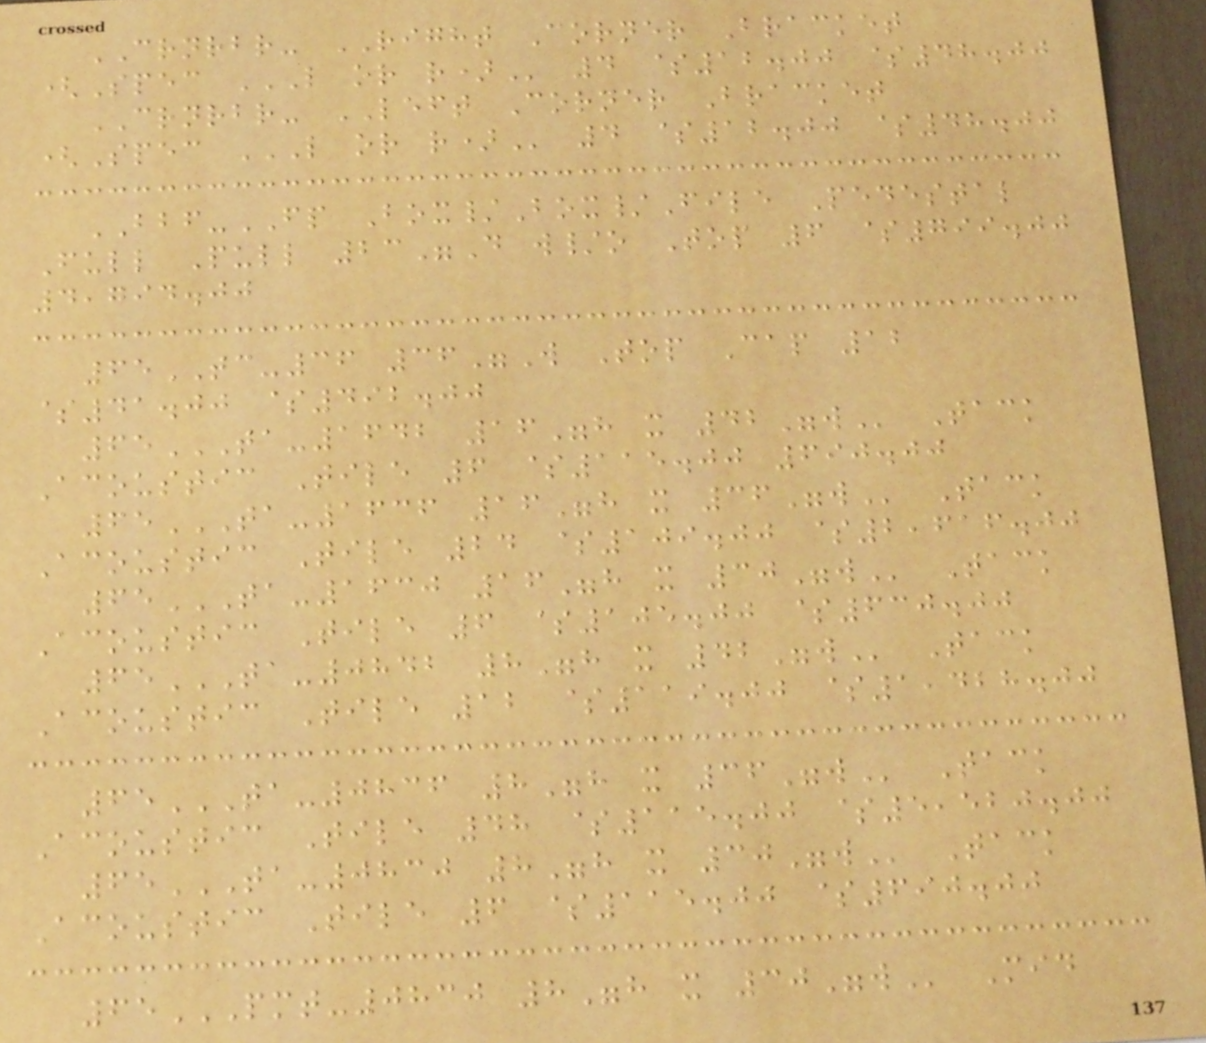CRNRBR- RIGHT Corner Bracket
(Spec L OR R) 4 $12.00 $48.00
CRNRBR- LEFT Corner Bracket
(Spec L OR R) 4 $12.00 $48.00
BBF-FP Box/Box/File Pedestal
Full Pull 23"D w/o Top 6 $799.00
4,794.00
65TC-36 36"W Top Cap 12
$41.00 $492.00
65TA-1642 16"H X 42"W Tack
Acoustic Tile 6 $115.00 690.00
65TA-1636 16"H X 36"W Tack
Acoustic Tile 24 $109.00 $2,616.00
65TA-1630 16"H X 30"W Tack
Acoustic Tile 6 $105.00 $630.00
65TA-0842 8"H X 42"W Tack
Acoustic Tile 12 $119.00 $1,428.00
65TA-0836 8"H X 36"W Tack
Acoustic Tile 48 $115.00 $5,520.00
65TA-0830 8"H X 30"W Tack
Acoustic Tile 6 $115.00 $690.00
65PMT-0830 8"H X 30"W Mid
